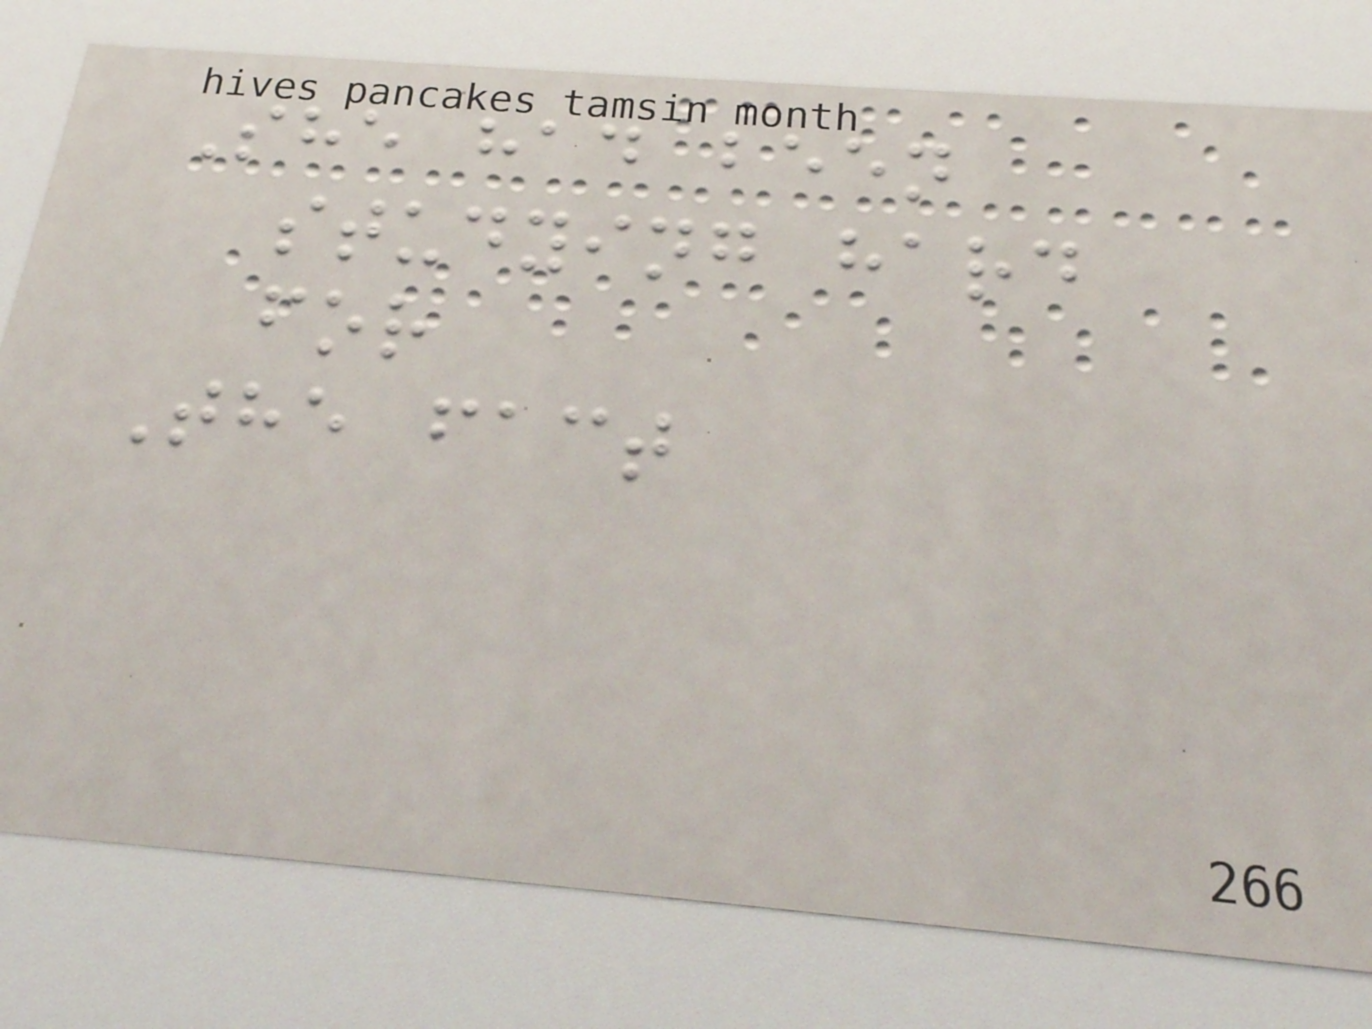She had been
studying hard
for
The fact
